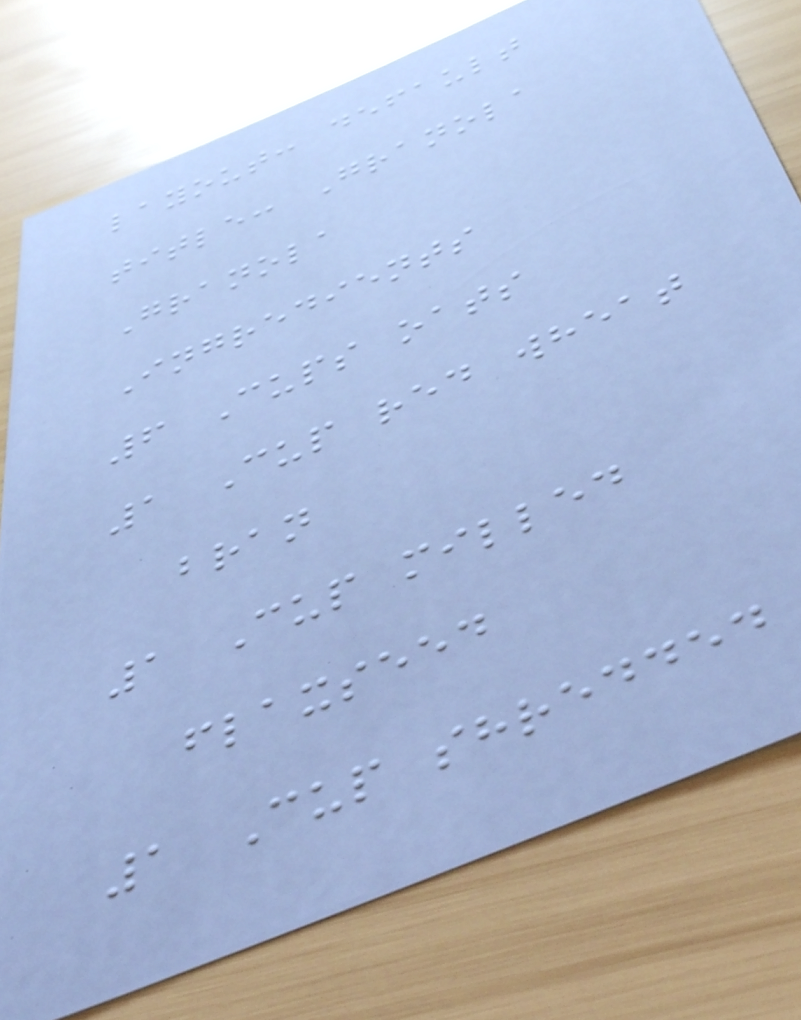layout: default
title: Granola
Granola
Ingredients
6 Cups oats
1 Cup red wheat
bran
1 Cup milled
flaxseed
1 Cup shredded
